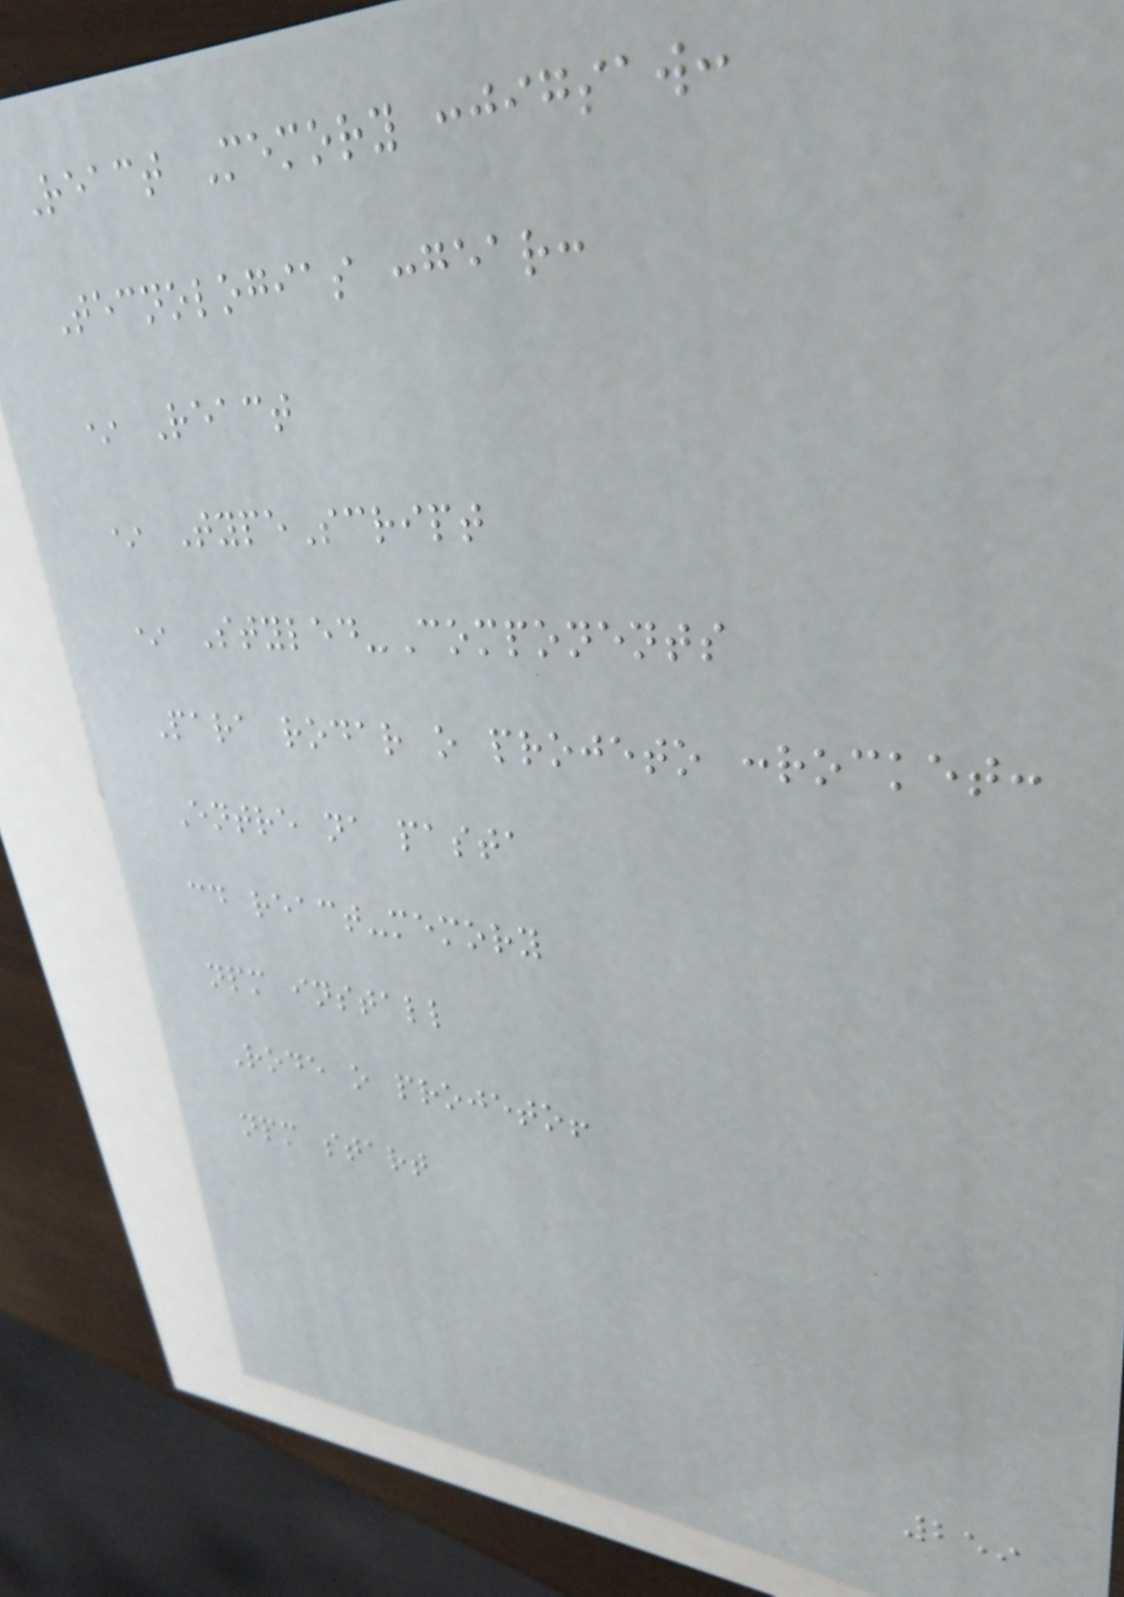React Memory :jigsaw:
Tecnologias :gear:
* React
* TypeScript
* Styled-Components
Para rodar o projeto :rocket:
Entre na pasta
cd react-memory
npm install
Rode o projeto!
npm start
259
